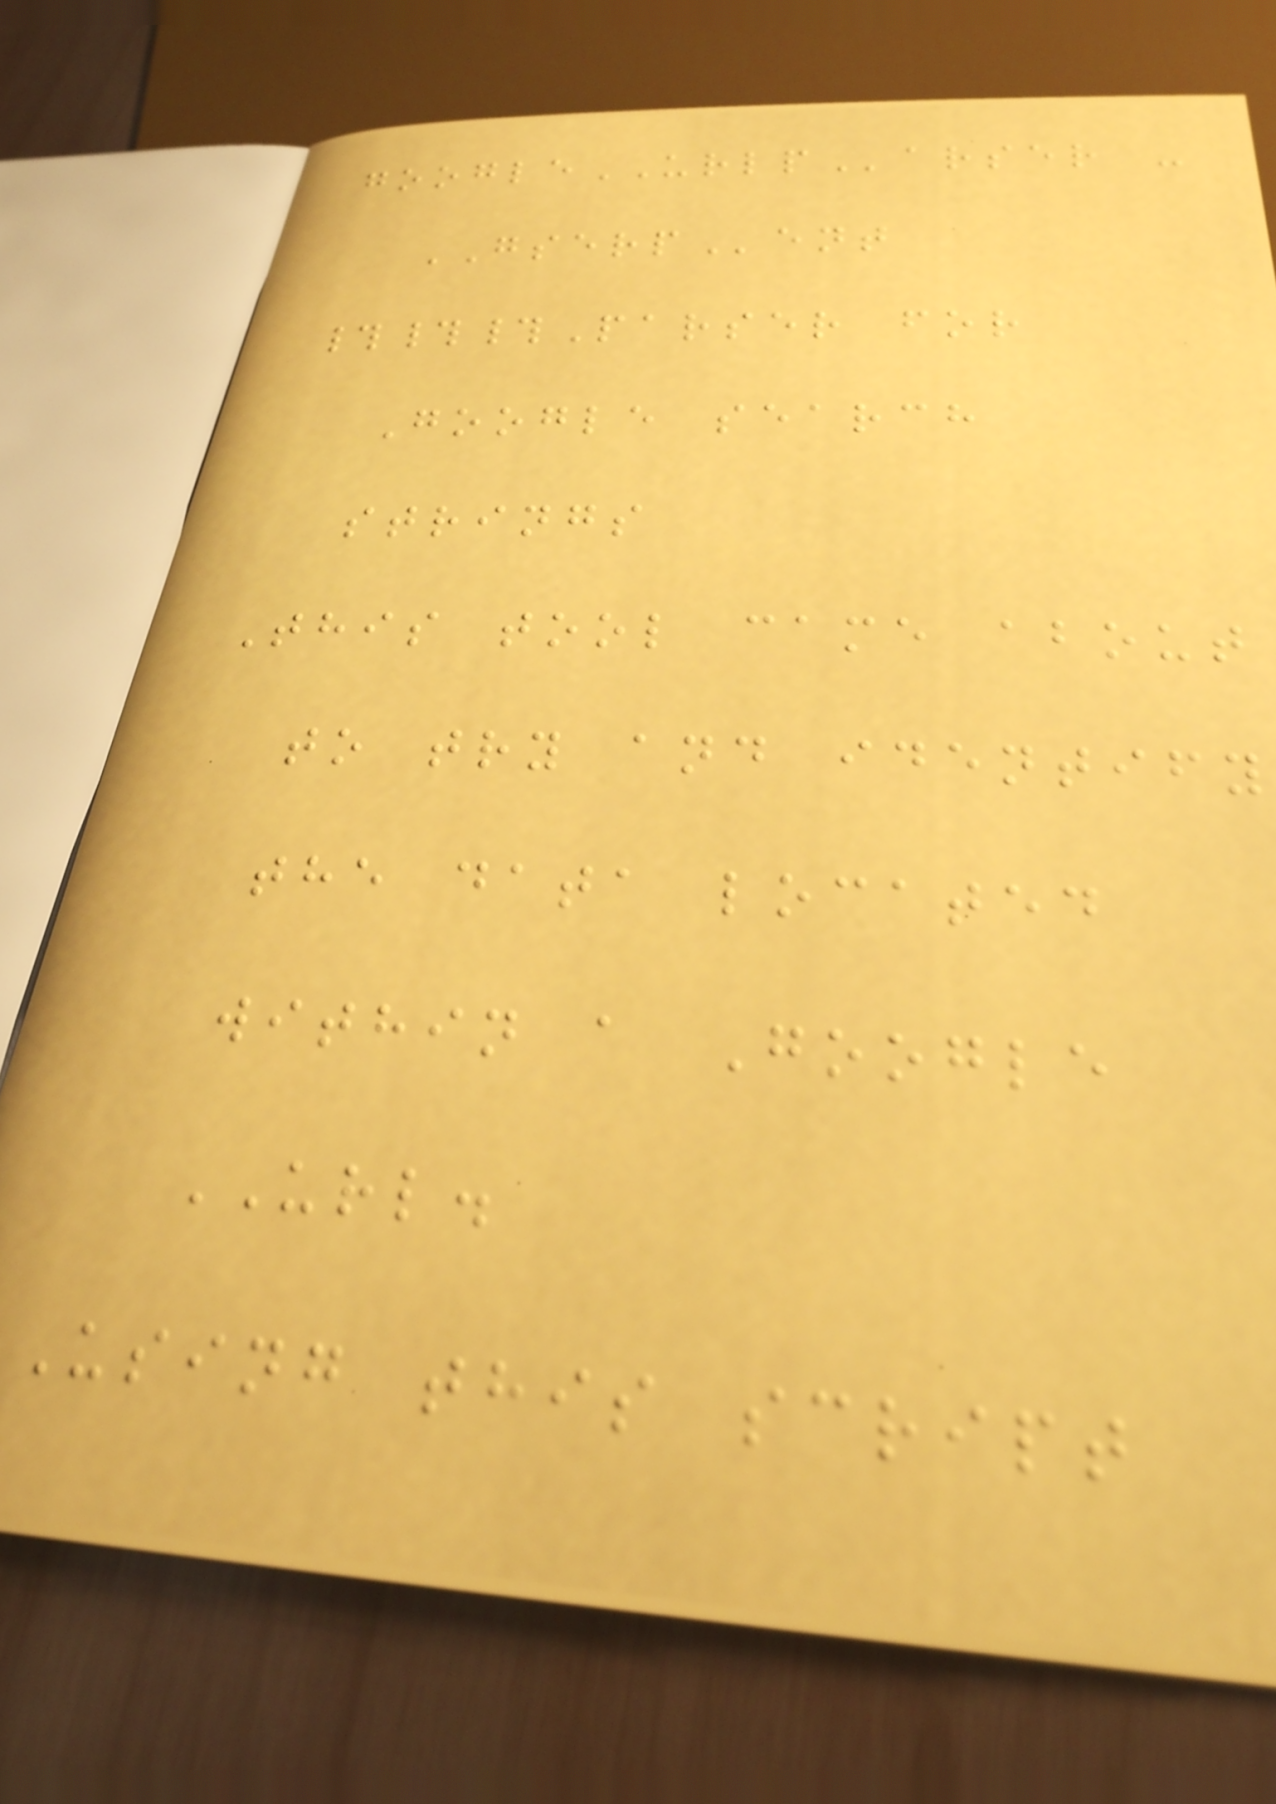googleURLParser -
GSERPent
###Parser for
Google search
strings
This tool came about
to try and identify
the data located
within a Google
URL.
Using this script
